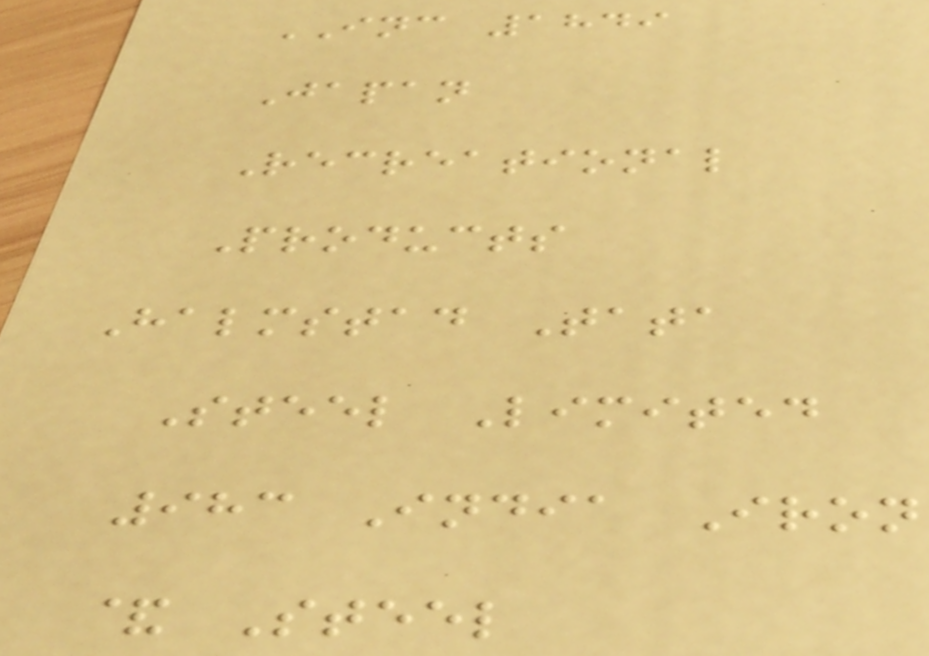INC 1849
Japan
Recreational
Products
Halmstad Tata
Steel Limited
983 India Iron
& Steel
